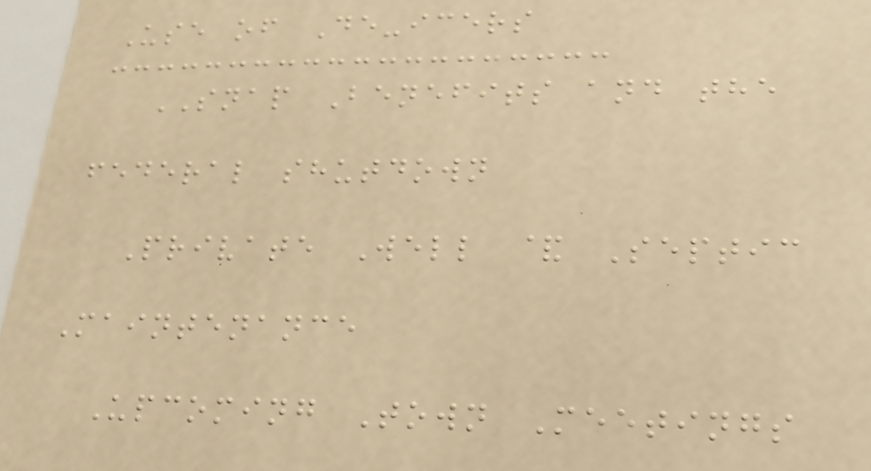Use of De-icers
SNAP Benefits and the
federal shutdown
Private Well & Septic
Maintenance
Upcoming Town Meetings
